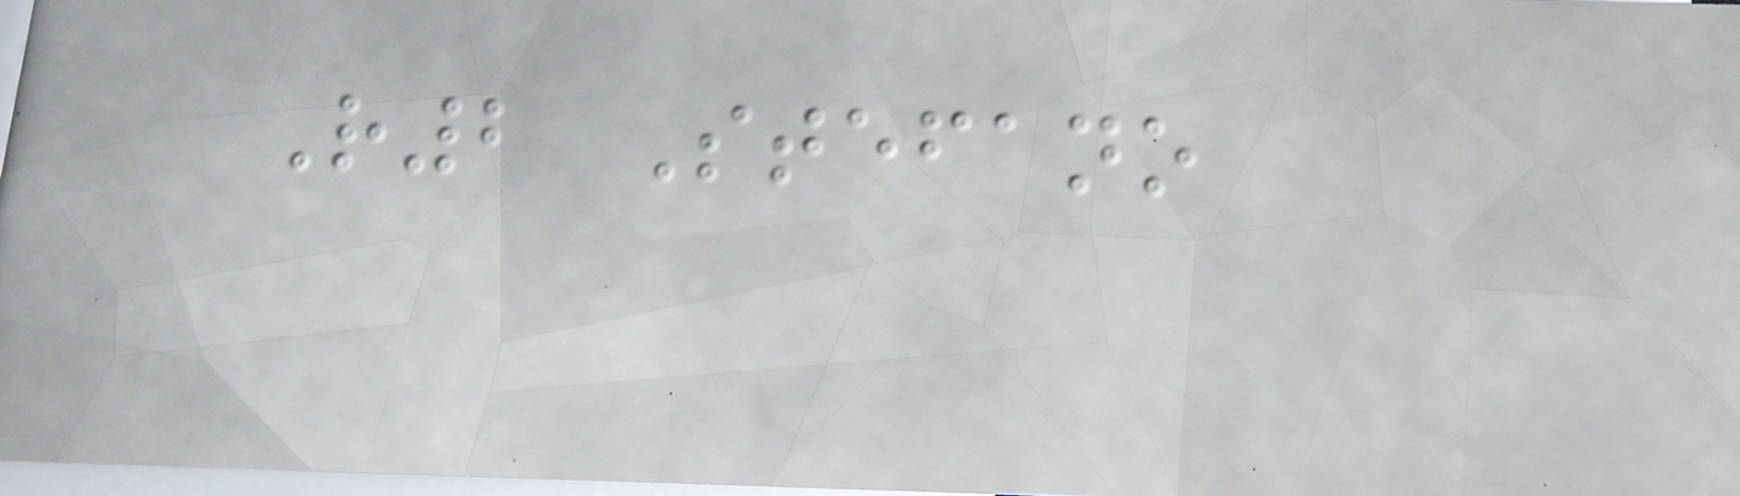R2 Stefano
